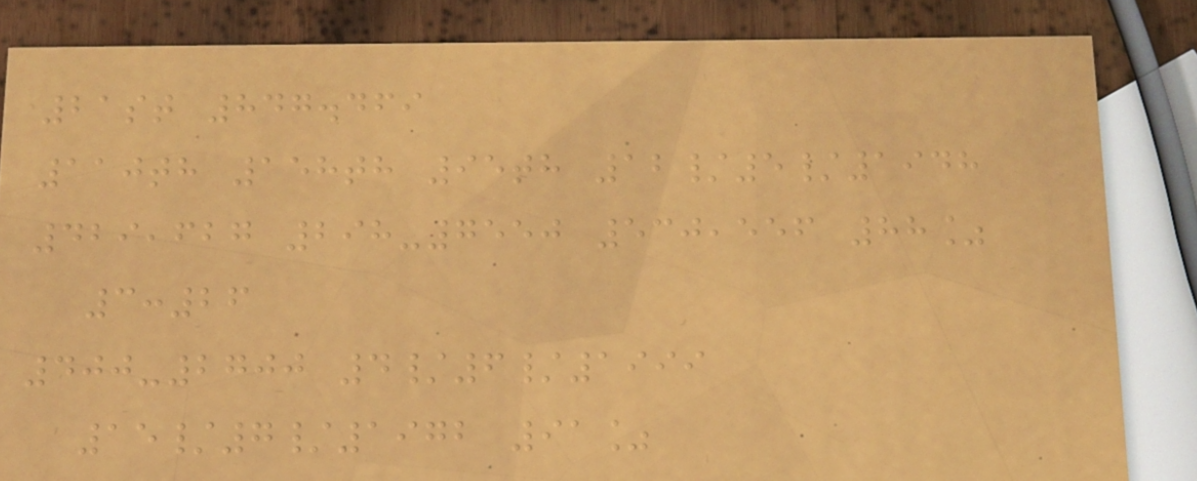21st 847.469
110th 158th 95th 12/5/1948
429,627 298-7550 530,556 88%
3:26
400-2700 4/6/1999
15/7/1972 91%
